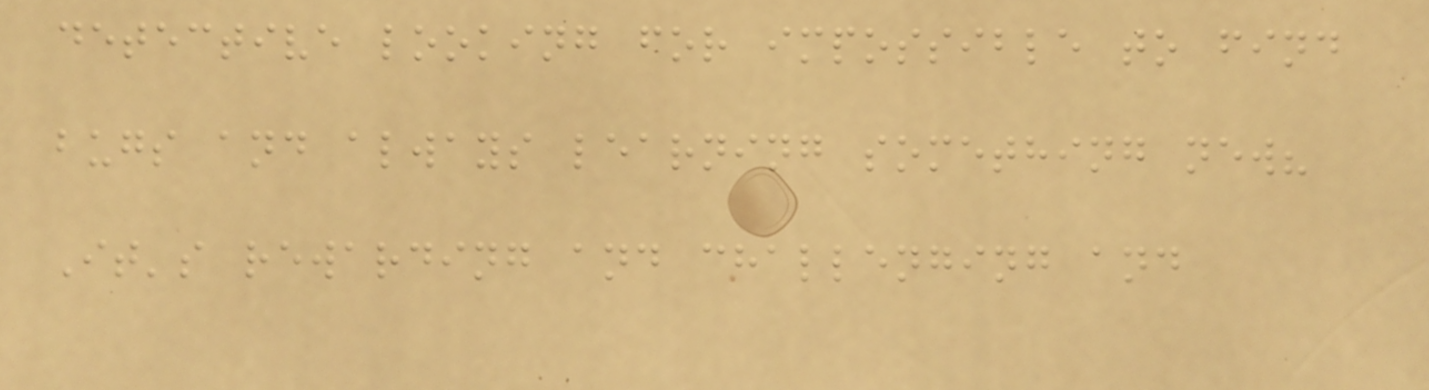detective looking for impossible to find
bugs and always learning something new?
It's rewarding and challenging and
